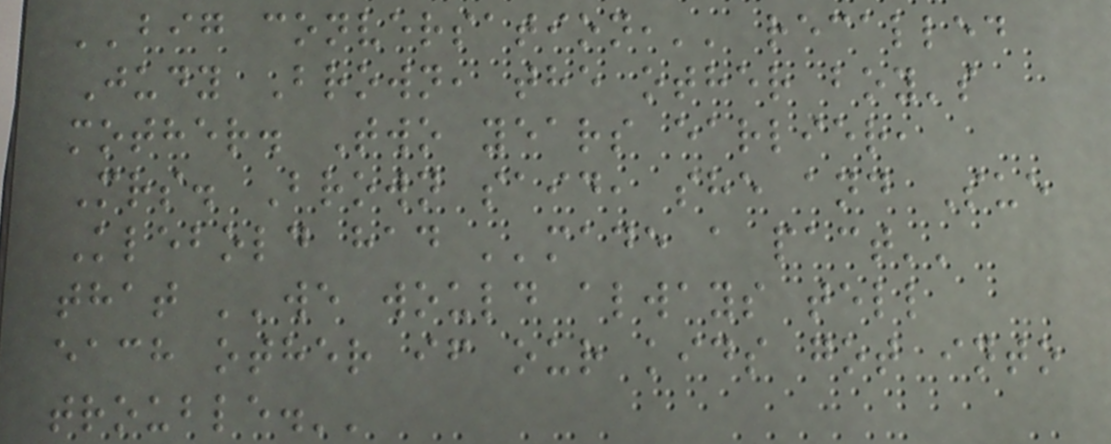''big conversation,'' recalled
Judy Brown, the other boy's
mother. Two years earlier,
Mrs. Brown said, she and Sue
Klebold had ''made a pact''
that ''we would always tell
each other if our kids got into
trouble.''
